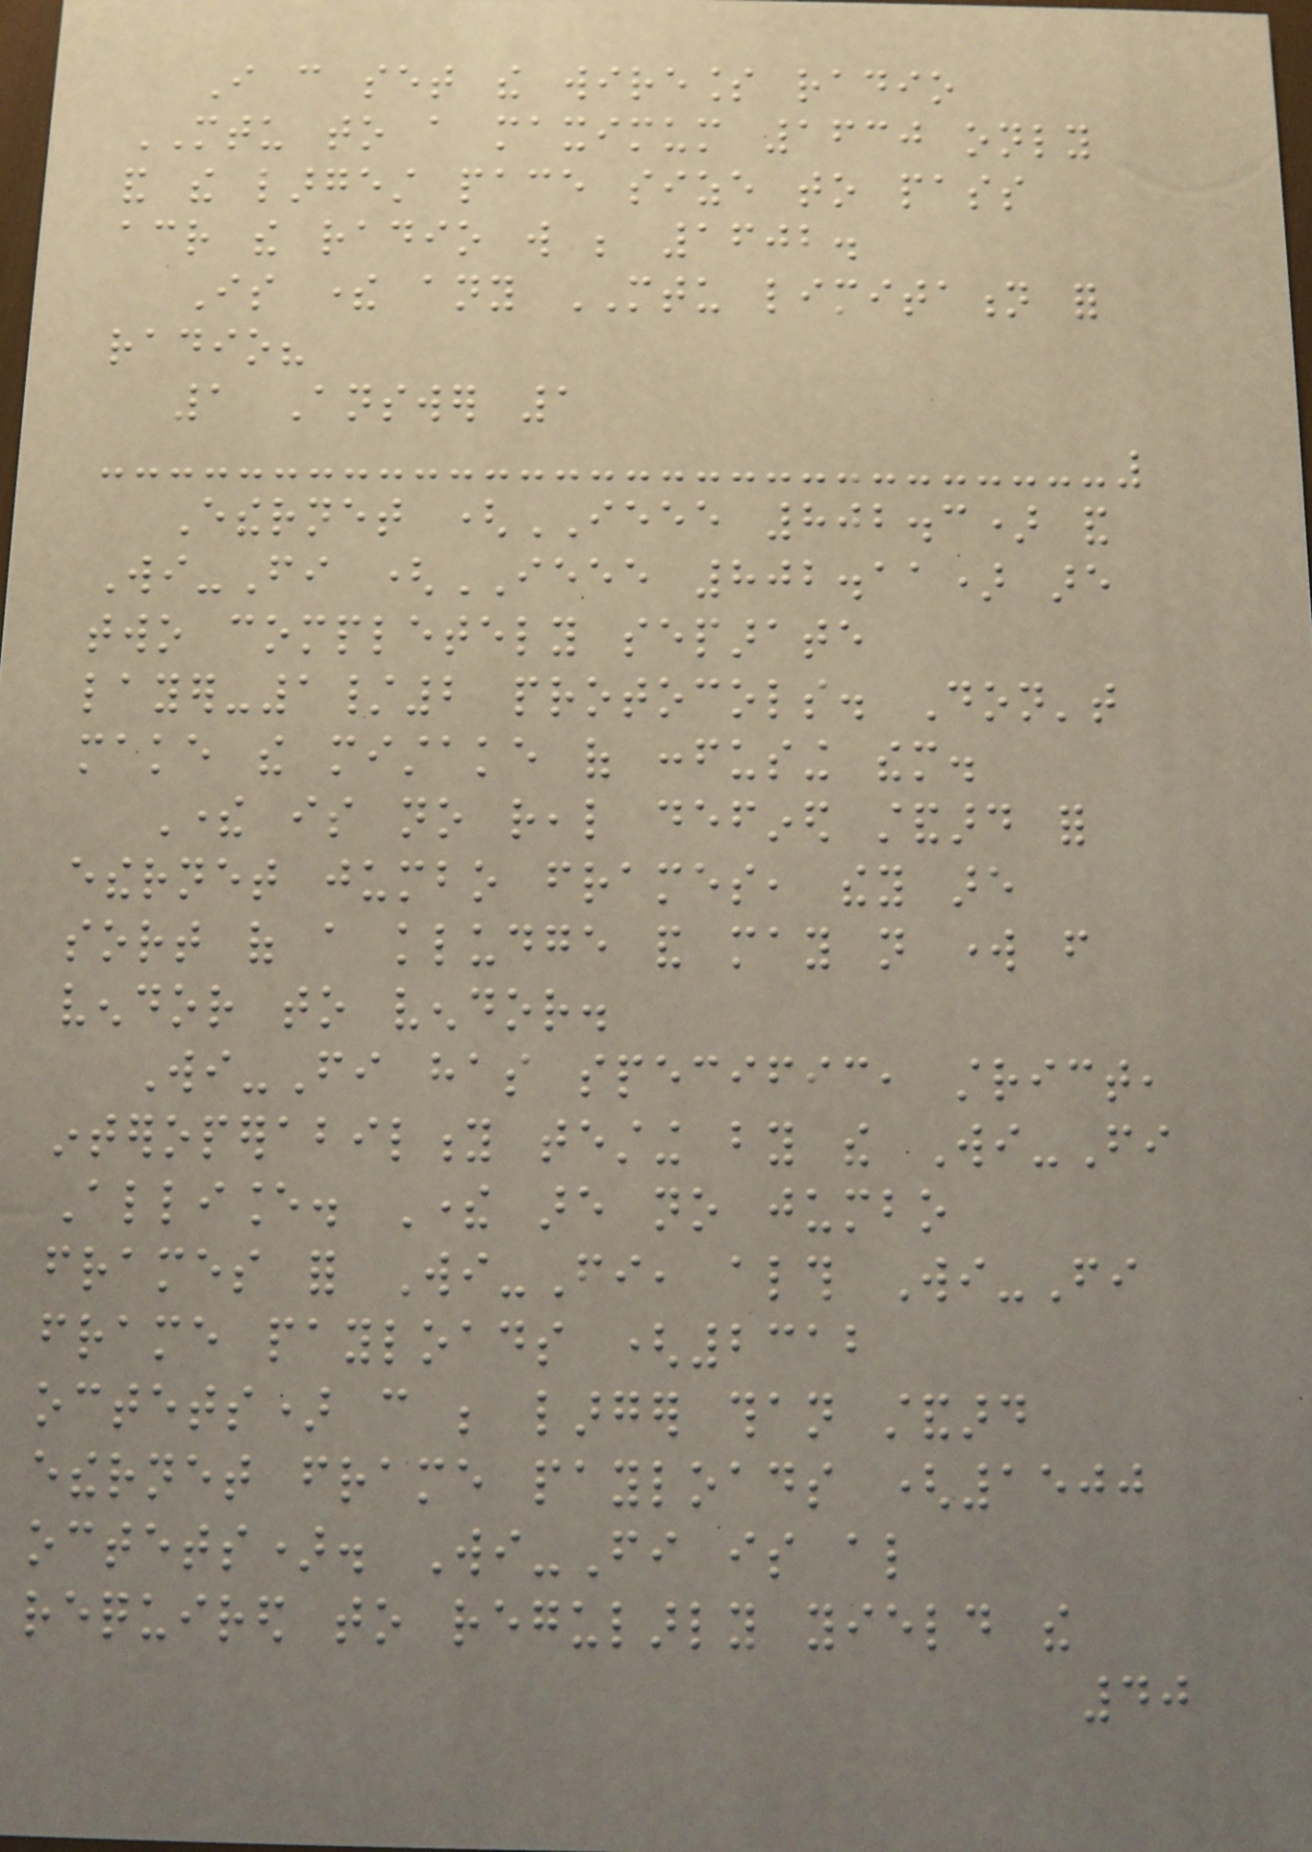I can set the wireless radio
MTU to a maximum 1630 only
and the largest pace size to pass
across the radio will be 1602.
Is there any MTU limitation for
radio?
1 Answer 1
Ethernet (IEEE 802.3) and
Wi-Fi (IEEE 802.11) are
two completely separate
layer-1/2 protocols. Don't
make the mistake of confusing them.
There is no real defined standard for
ethernet jumbo frames, they are
sort of a kludge and may not work from
vendor to vendor.
Wi-Fi has specific, strict,
interoperability testing by the Wi-Fi
Alliance. There are no jumbo
frames for Wi-Fi, although Wi-Fi
frame payloads (2312
octets) can be larger than standard
ethernet frame payloads (1500
octets). Wi-Fi is also
required to regularly yield the
40
